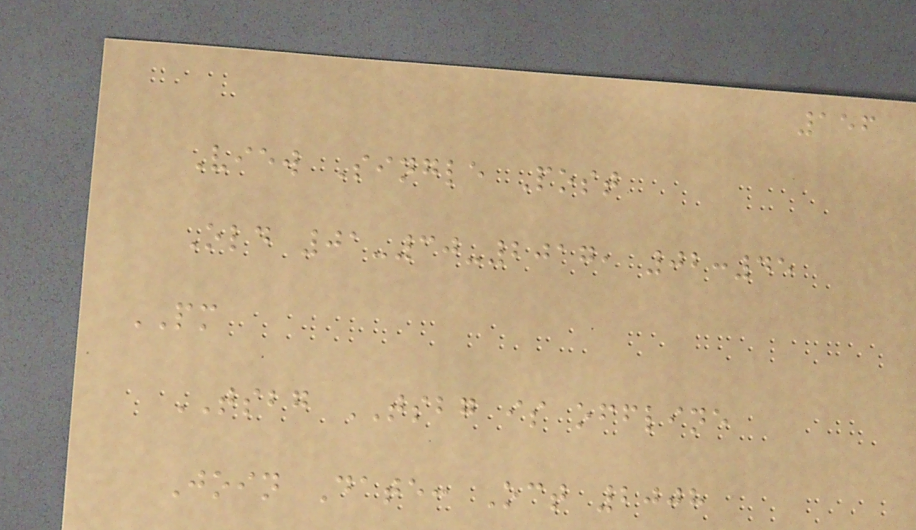156
View Single Post
Old 01-30-2017, 02:45
PM
TSBG TSBG is offline
Join Date: Oct 2008
